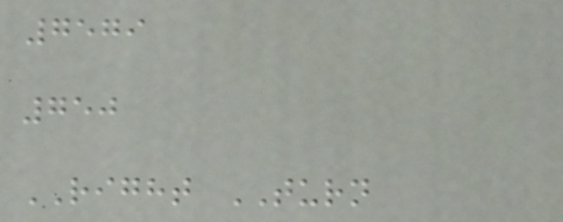7579
750
RIGHT TURN
